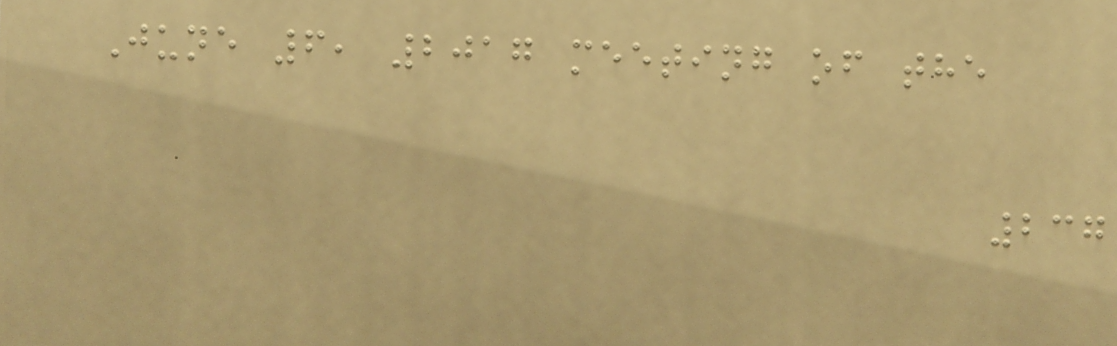June 6, 2017 meeting of the
237
